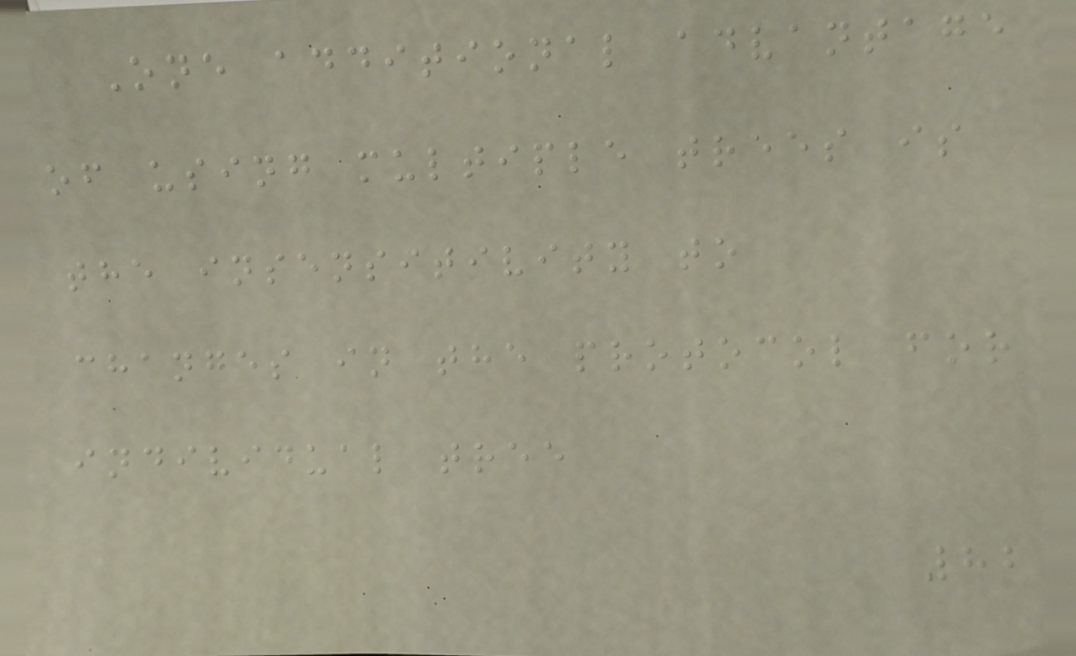One additional advantage
of using multiple trees is
the insensitivity to
changes in the protocol for
individual tree
82
